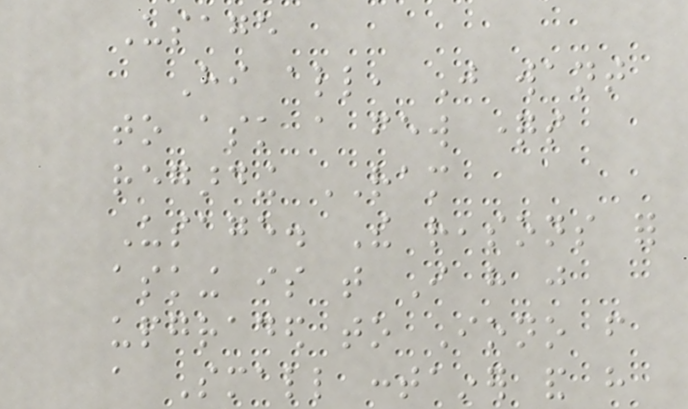Usage
Hi all, Just want
to ask a few questions
regarding RAM
Usage. The reasons for
asking is that I have just
upgraded to Iono from
a Small container and have
